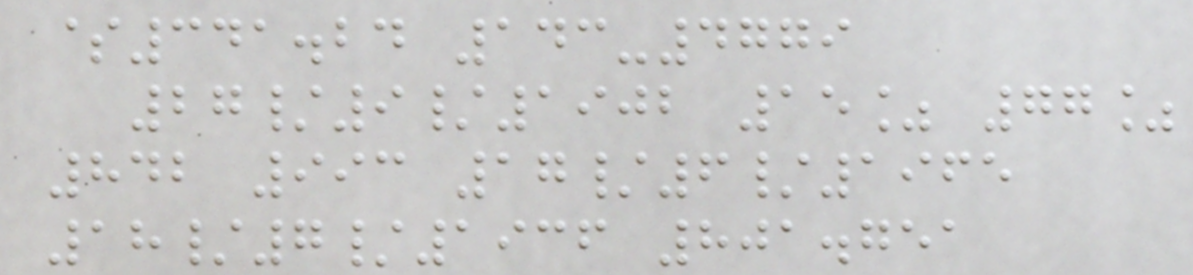$341.24 143-4779
27/9/1902 15% 77%
842 993 17/6/1965
18/7/1936 801.751
